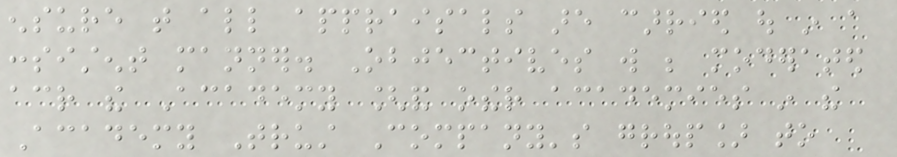ensure that all appraisals are carried out in a
consistent manner. Objectives will be moderated
across the Academy [and other academies in the
Academy Trust Company's group] to
